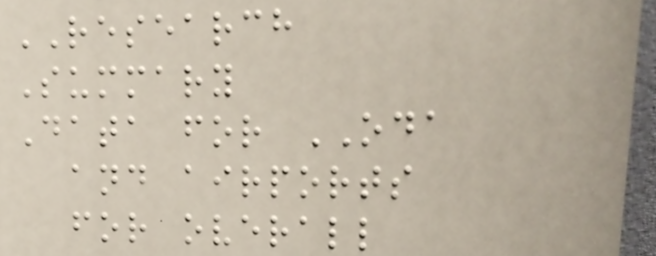RESEARCH
Summary
Data for ODA
and airports
for overall
